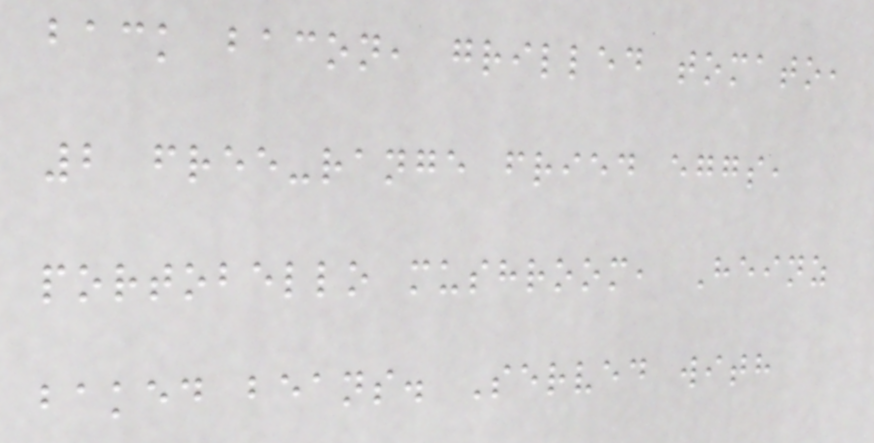back bacon, grilled tomato,
2 free-range fried eggs,
portobello mushroom, Heinz
baked beans. Served with
